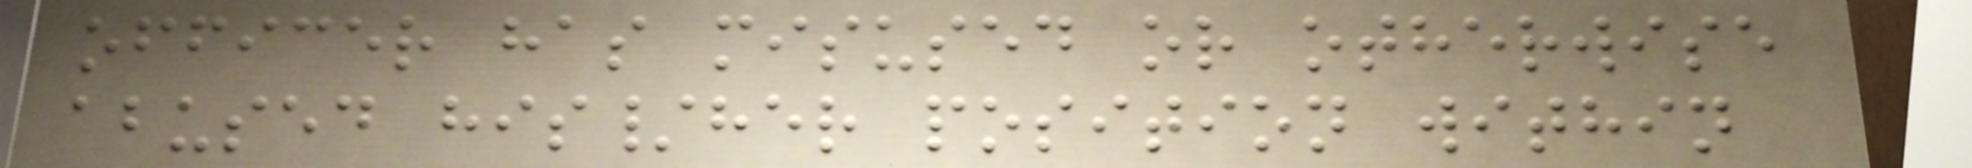officer has misused or otherwise
abused his/her position within
